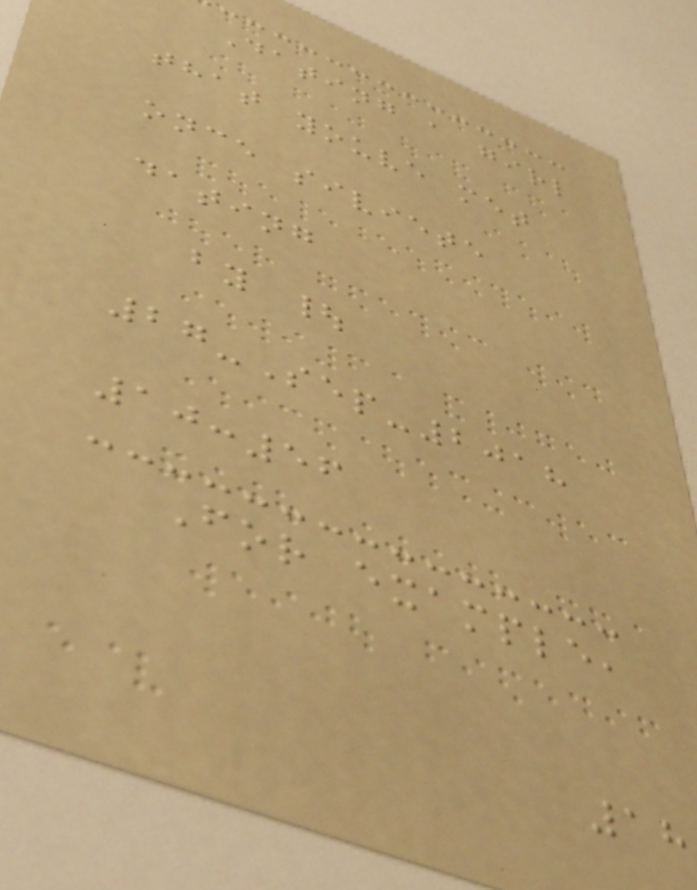Dating a girl
that youve met
once siviete
dating
by |
27-Sep-2018
10:56
For example,
18
